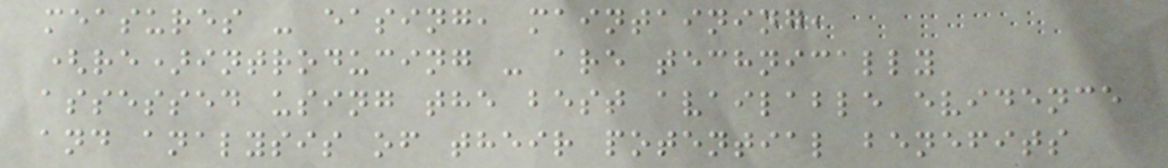measures - easing, maintaining,
(re)introducing - are technically
assessed using the best available evidence
and analysis of their potential benefits
